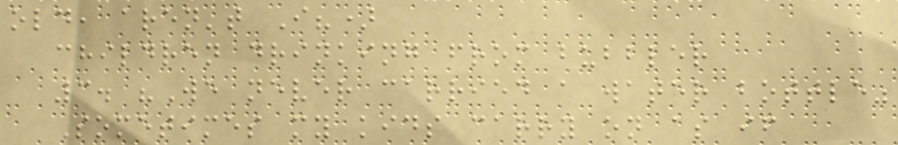old, aren't I?)
children drinking from bubbler
3. "We never carried a water bottle"
Sometimes my kids carry on as if
